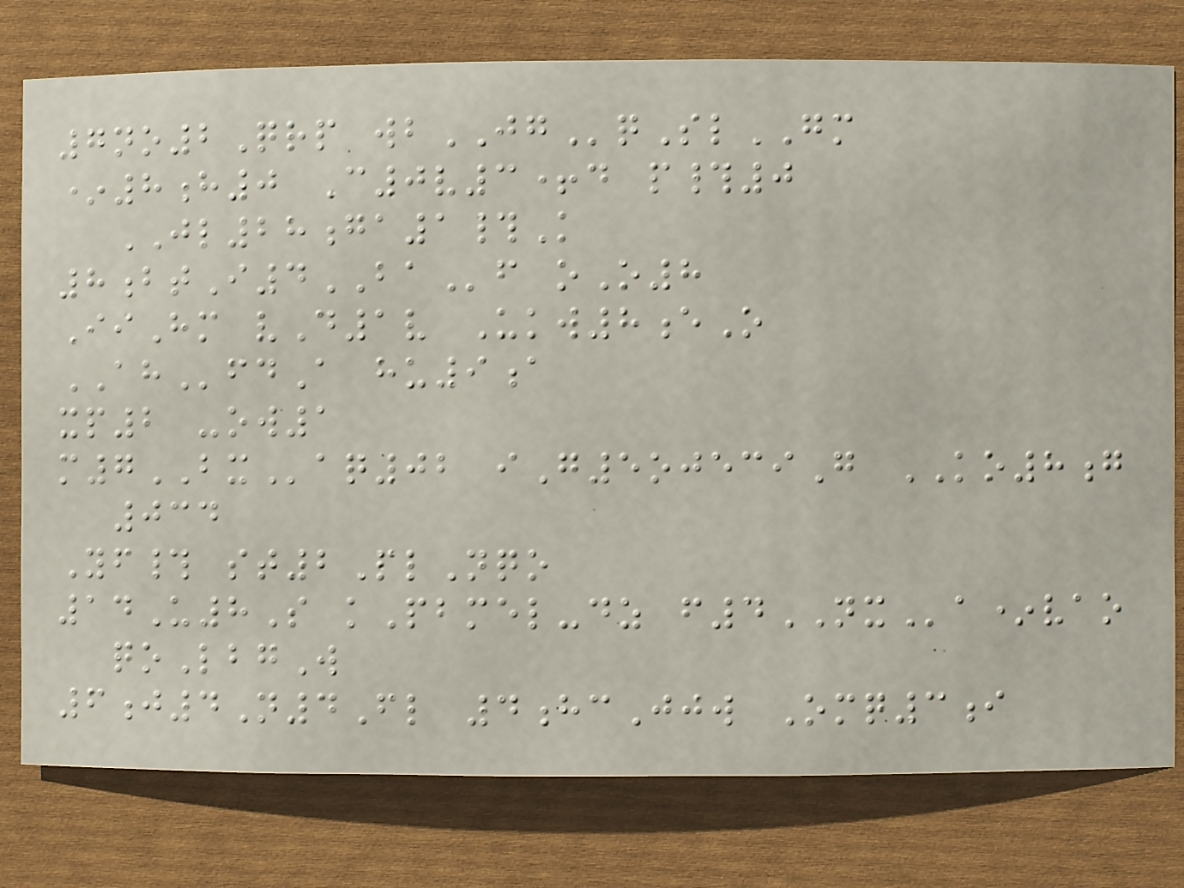7no2Qrp wbJGqSlGM
*8h0 C0v3+d p#0
JL28ga1#K
8btI4BAf oO8
IiHm vD1v Ukw8eO
AHfdA hu9a
xp2 -ow1
m7BXaq02 iG5ojeciG KO8g
034
Yf# st2PlNqo
14U8S kPbmel-dz f4NXa*vao
qoLbgW
6j4N4Fl 4hcJjw Omq3i
